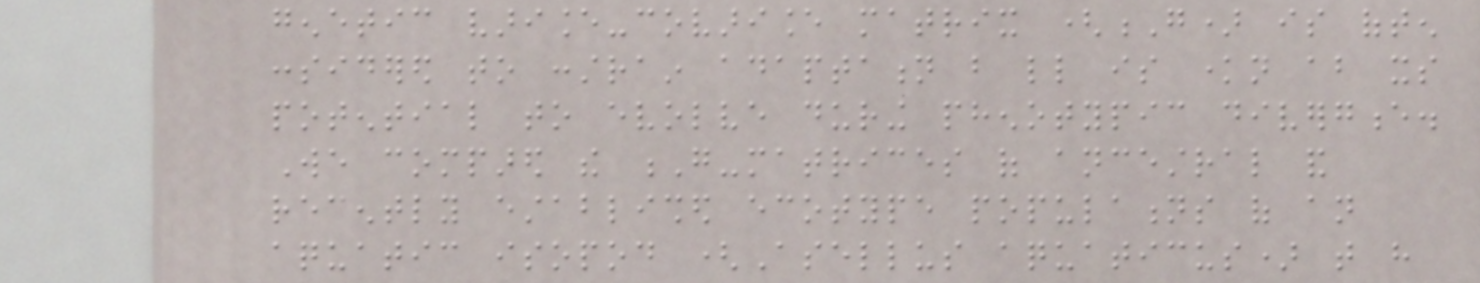genetic variance-covariance matrix (G) is often
considered to constrain adaptation but little is known about its
potential to evolve during phenotypic divergence.
We compared the G-matrices of ancestral and
recently established ecotype populations of an
aquatic isopod (Asellus aquaticus) that have
